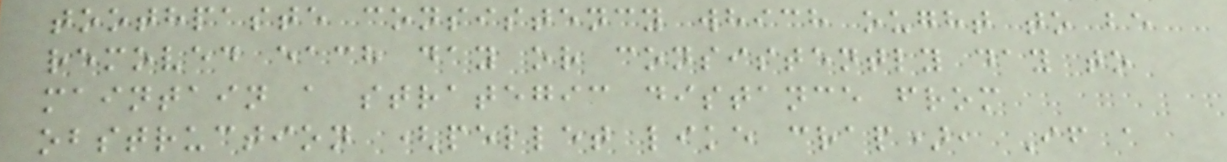toothpaste consistency which ought to be
removed each day or consistently day to
maintain a strategic distance from
obstruction (pellet like crap), If a
